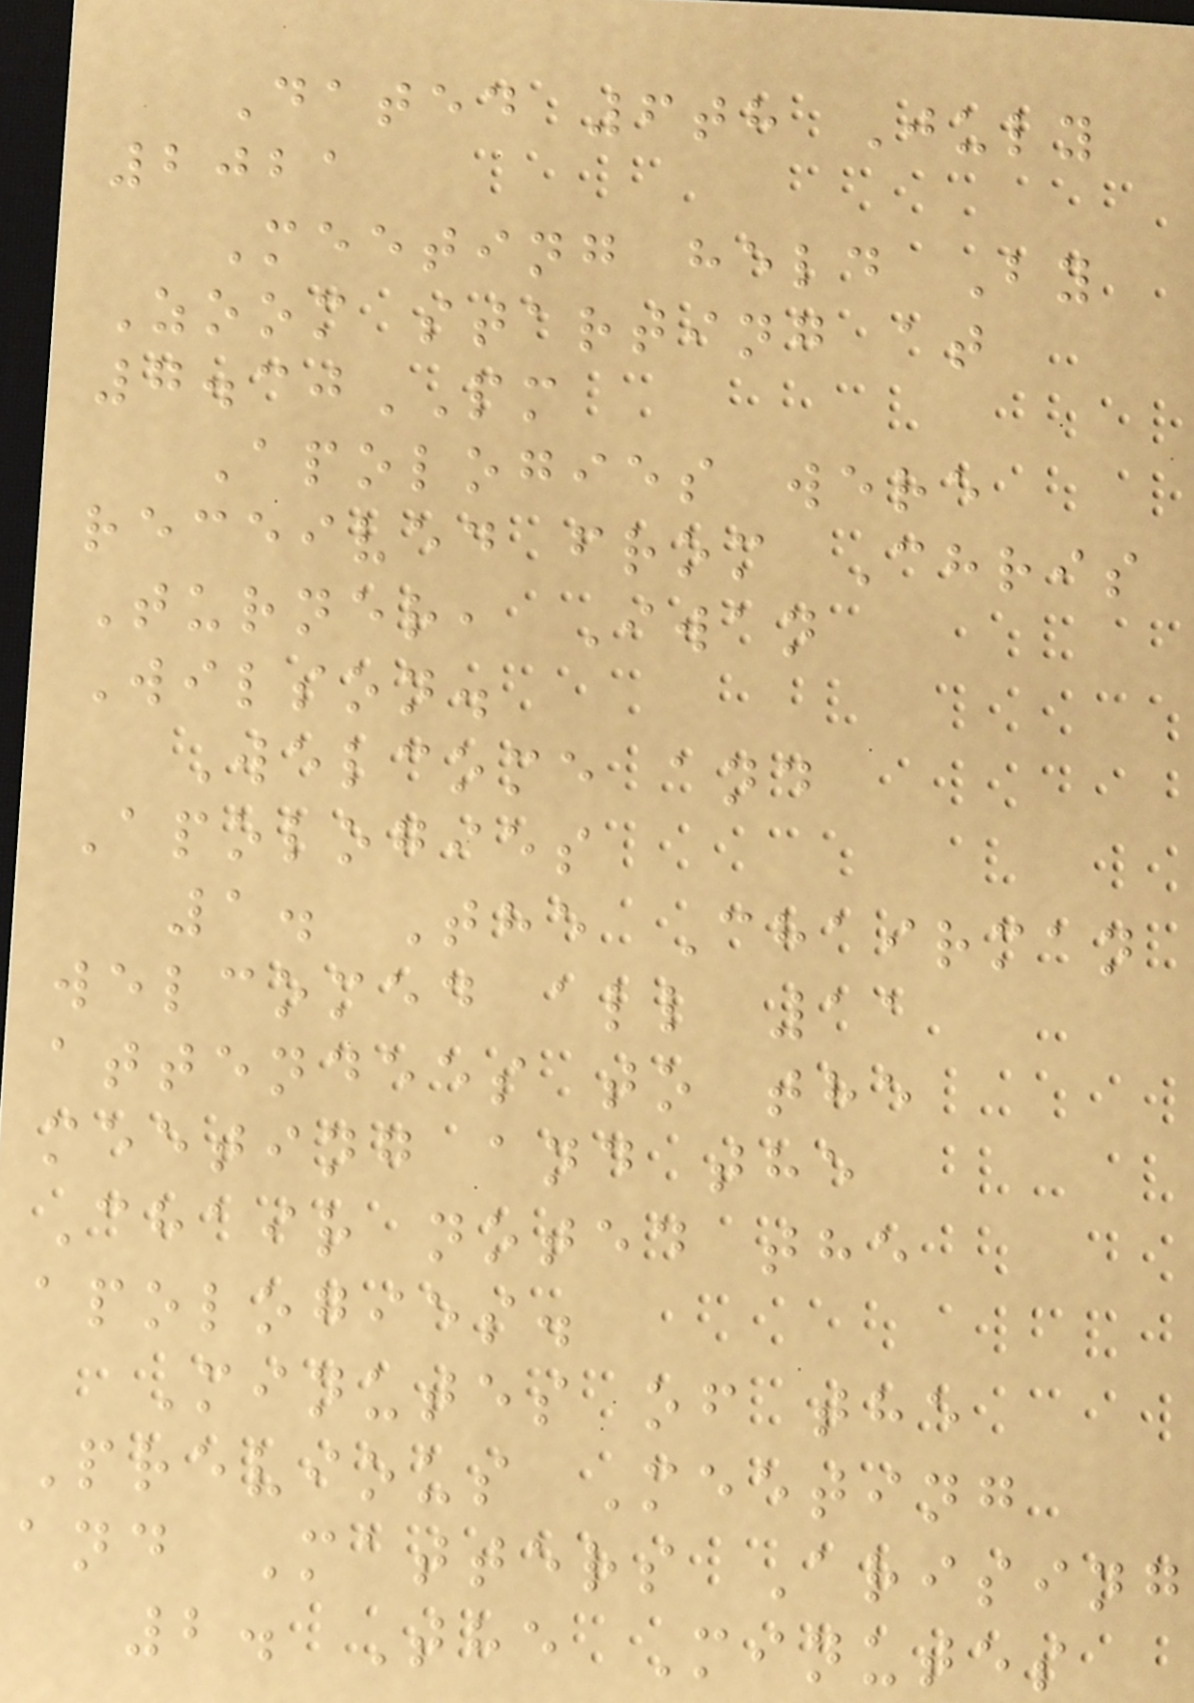Dated 6th July
2021
Meeting held By
Zoom starting at
7.30PM
Apologies were
received from Chris
Turner, Iwan
Wilson.
Welcome and
Apologies
1. The Chairman
welcomed all 11
attendees to the
meeting and the
Chair noted the
apologies.
Minutes of the
Previous Meeting
and Matters Arising
2. The Minutes
